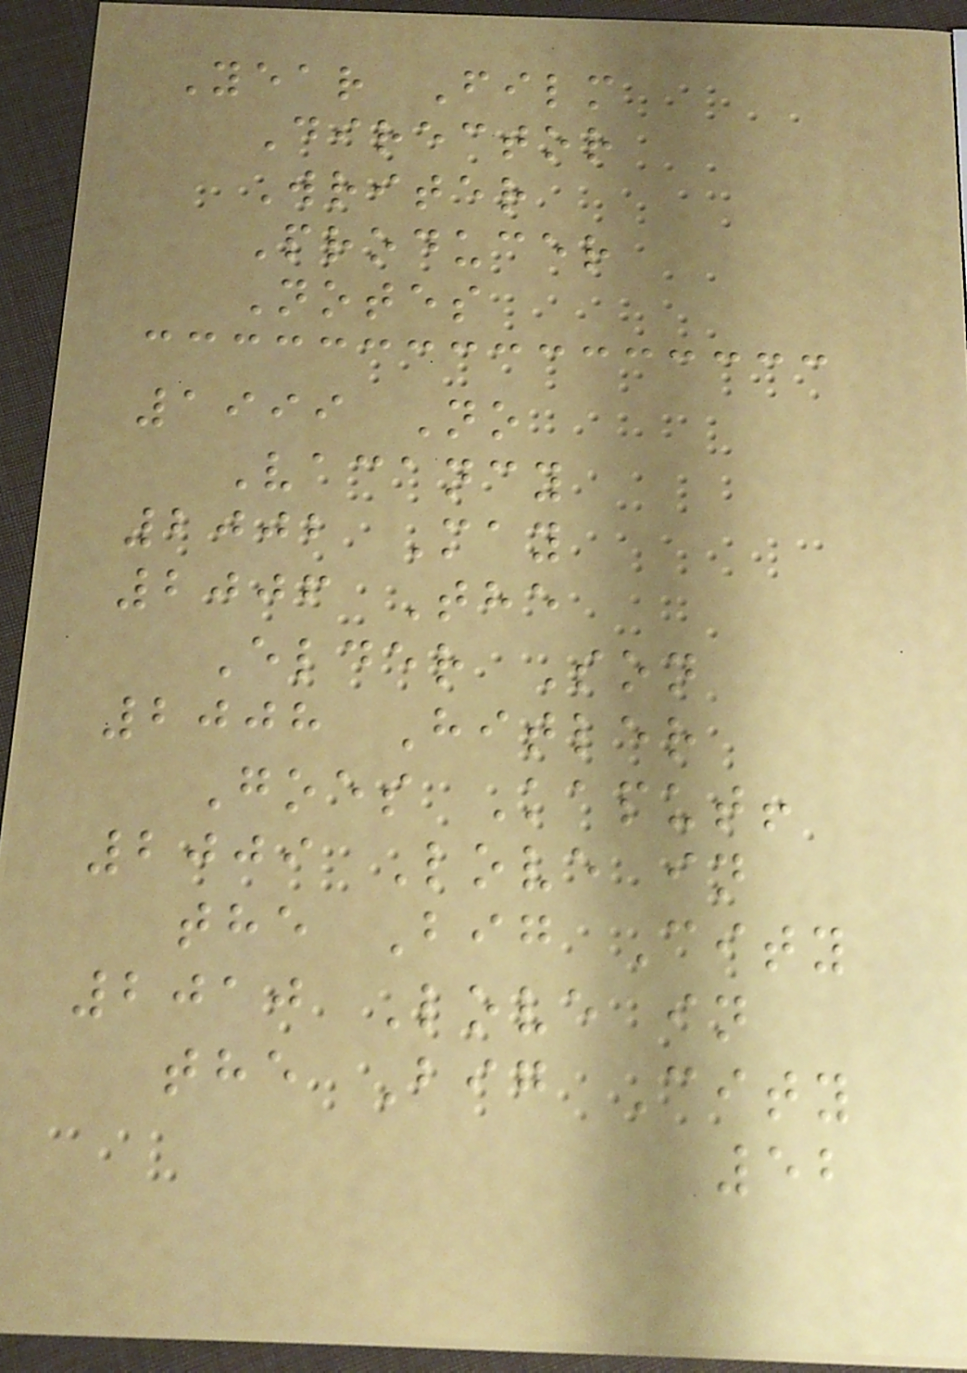Year Film
Director
Writer
Producer
Notes
1999 No
Vacancy
2002 May
2006 The
Elder Son
2008 Hitler
Goes Kaput!
2009 Love in
the Big City
2010 Love in
the Big City
52
